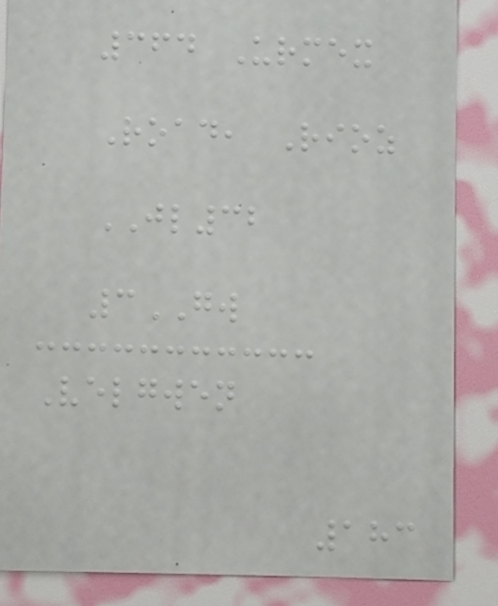364 Urmex
Road, Rioz
JL32
3GW
Velgwen
183
